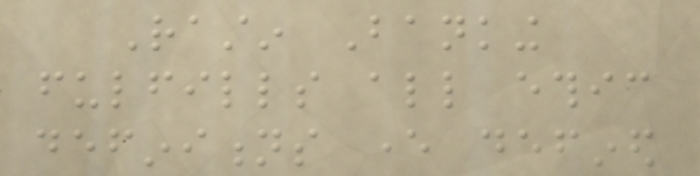Rastin Banking
fulfills all ethic
definitions ever defined
